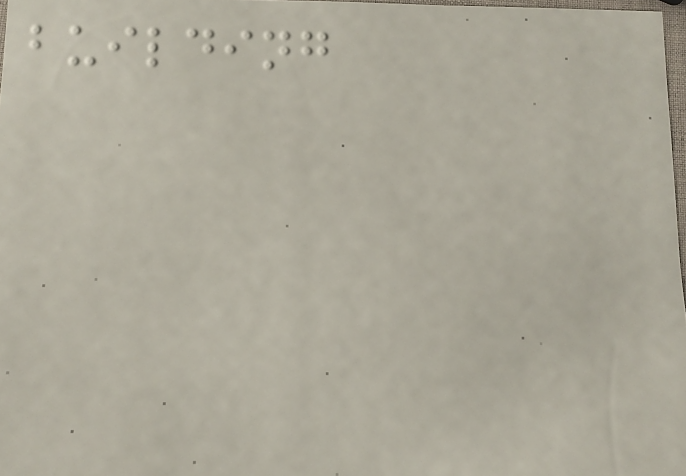building
